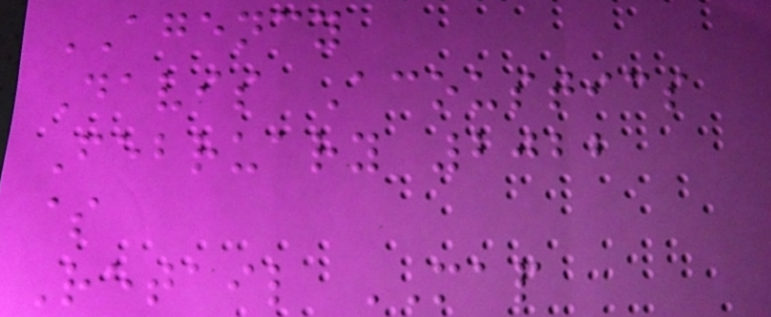AGENCY
Davis Acoustics
February 2022
$
Retail MAP
